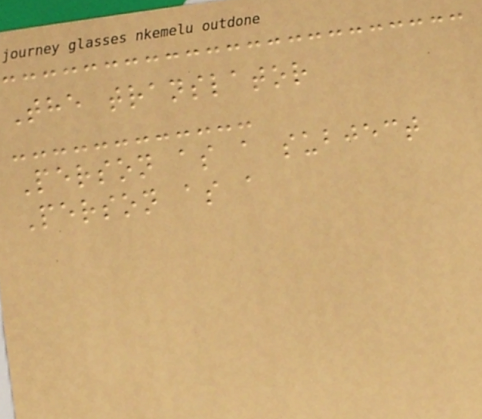The translator
Person as a subject
Person as a
